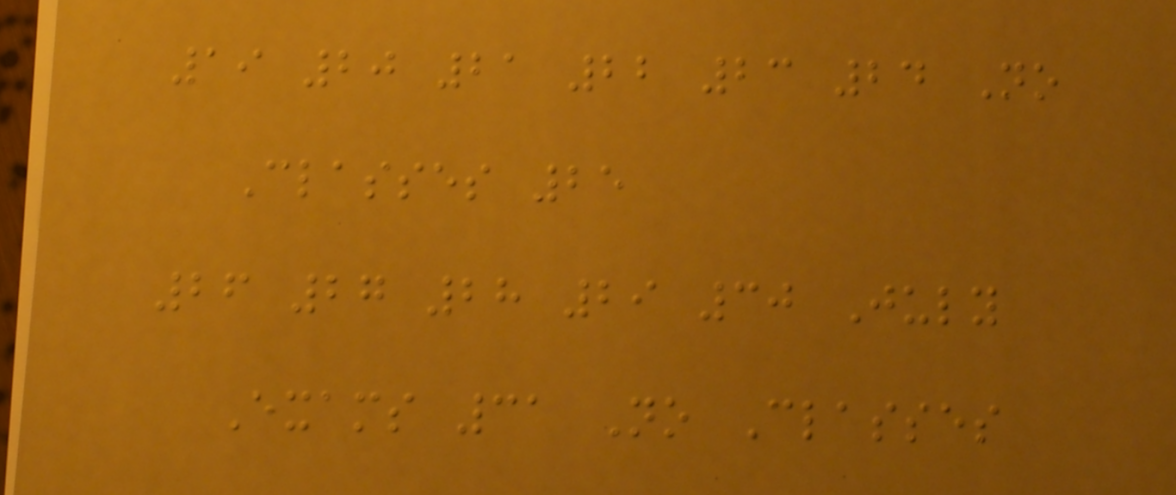19 20 21 22 23 24 No
Classes 25
26 27 28 29 30 July
Exams 31 No Classes
